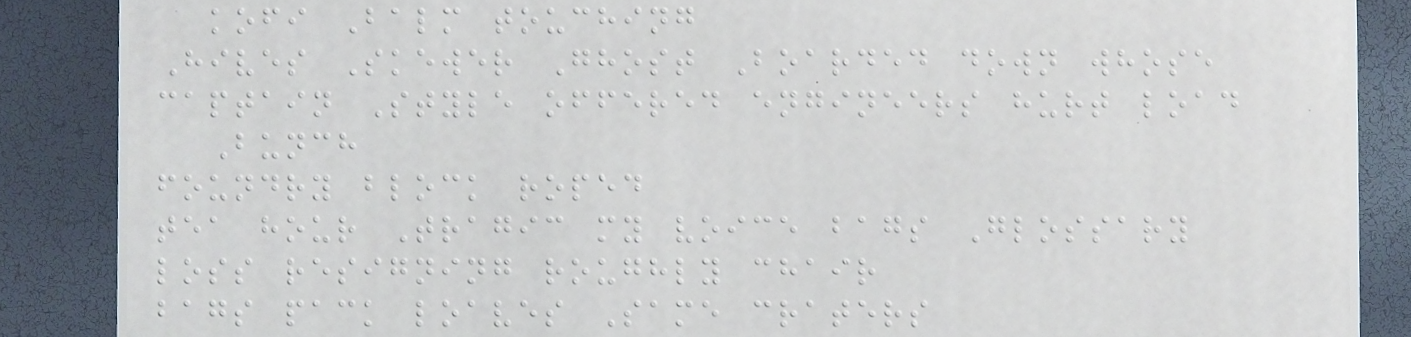kofi Balm touching
Hives Skewer Ghost Boarded down whose
captain Style offered engineers hurt load
Bunch
foundry block roped
tea hour Tragic my voice bags Glossary
loss resigning roughly chair
bags pack loaves Same craters
